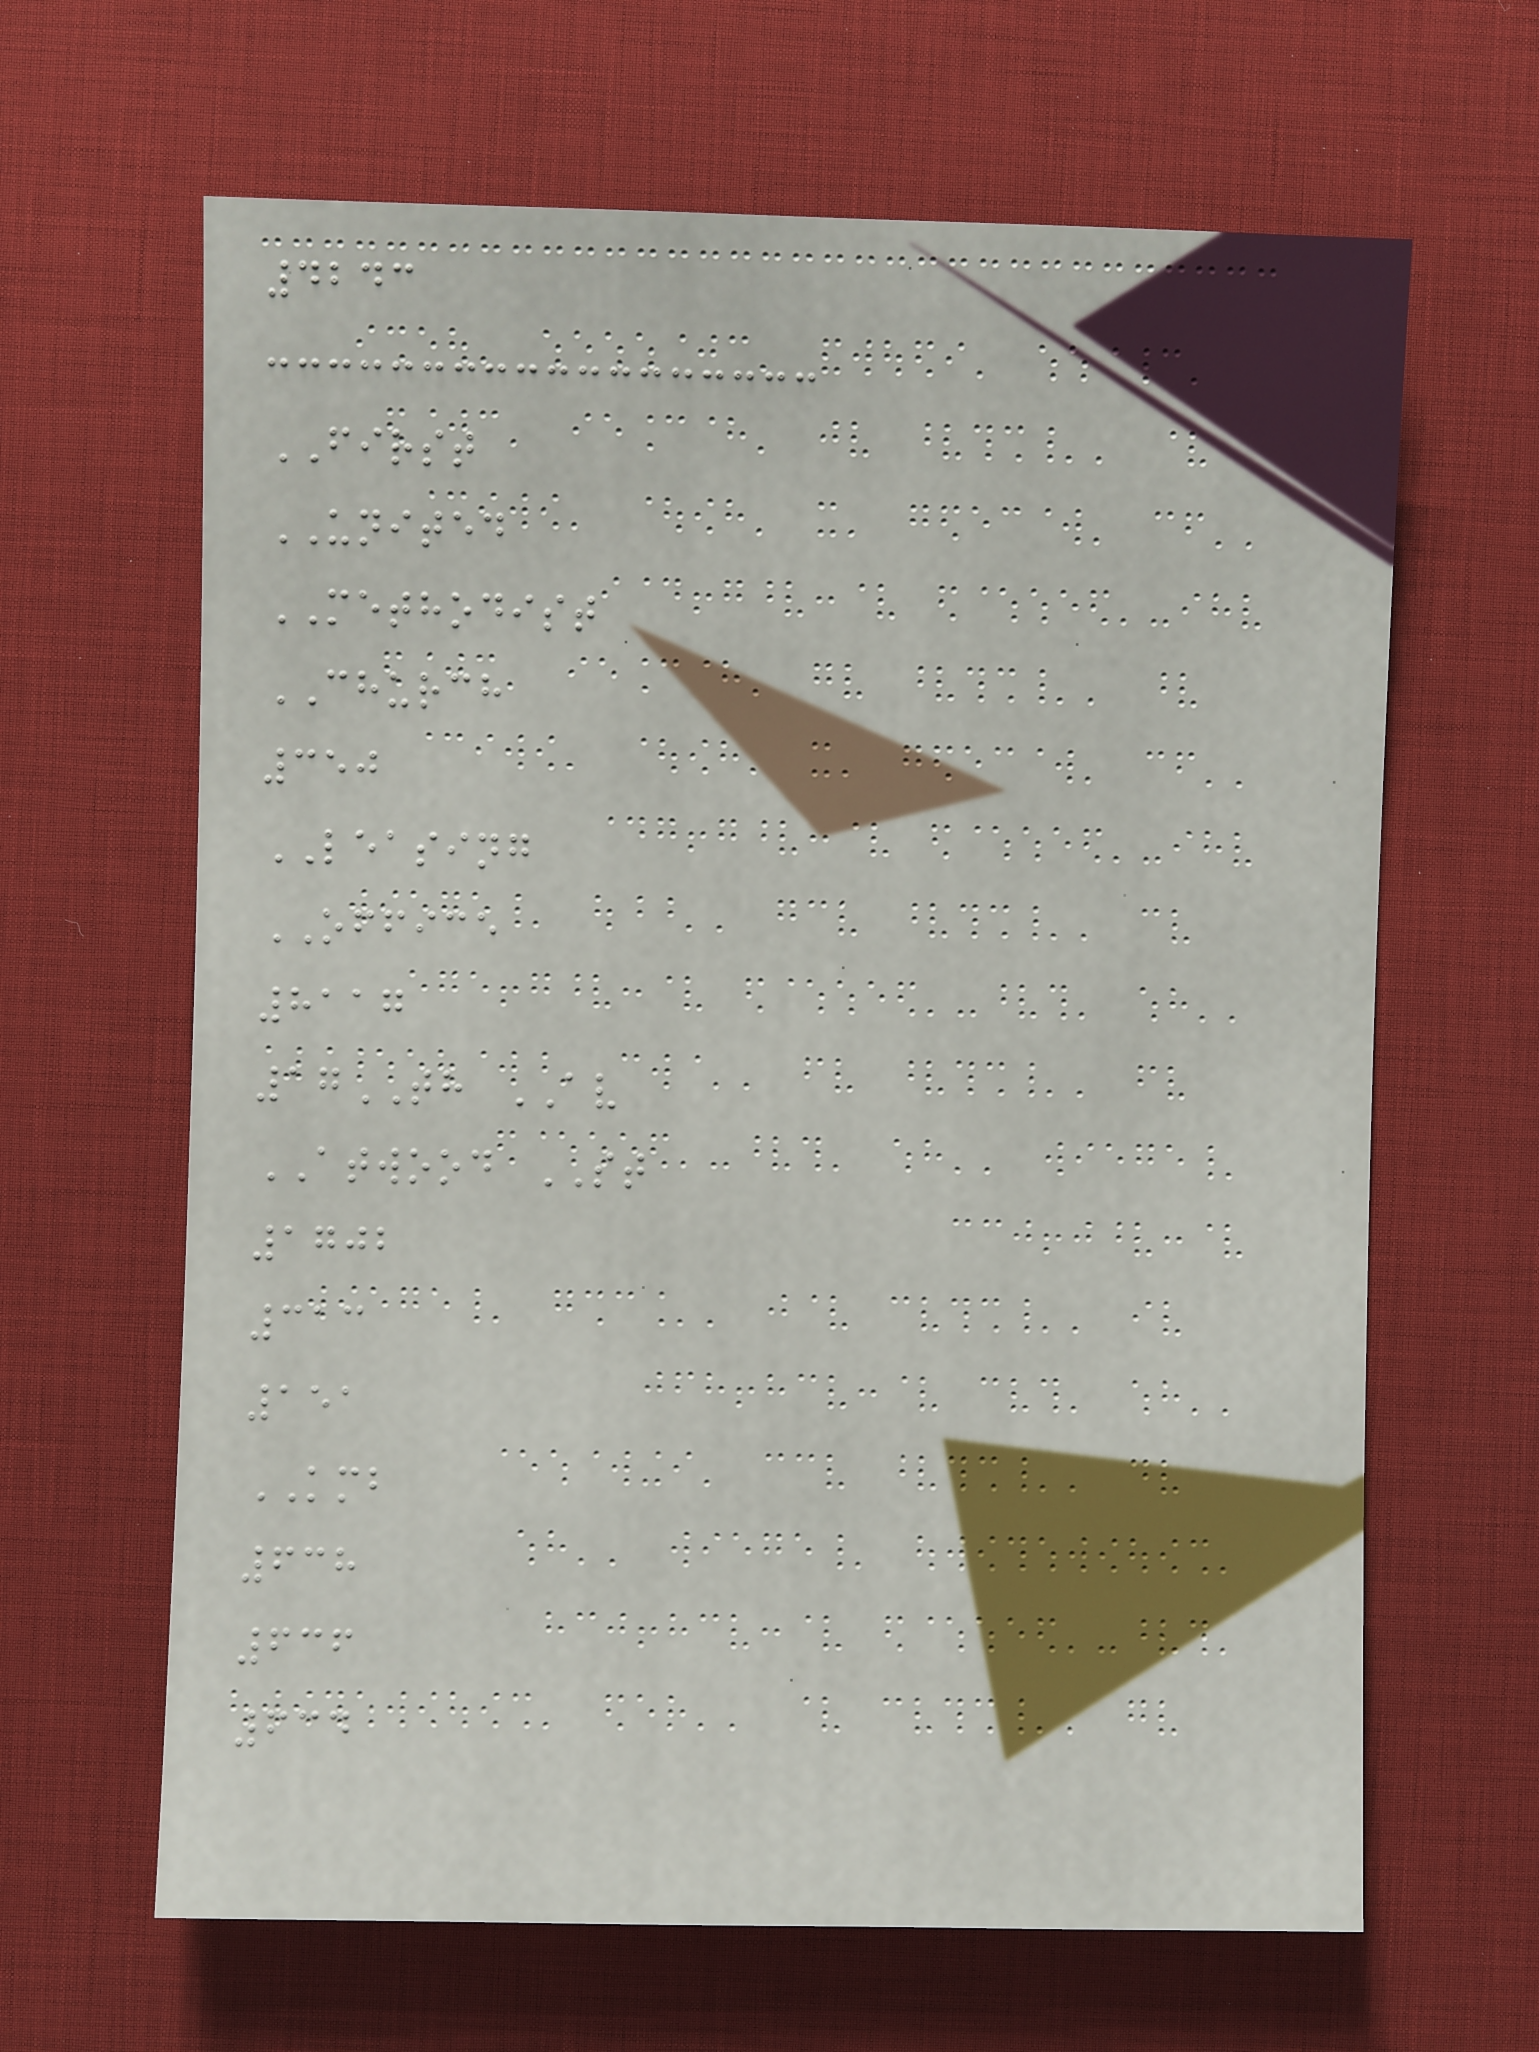4243
FIRST
UNITED
METHODIST
CHURCH
350
LEASING
OFFICE
8117
17TH AV
ATWOOD ST
1702
313
151
KMB
638
636
634
